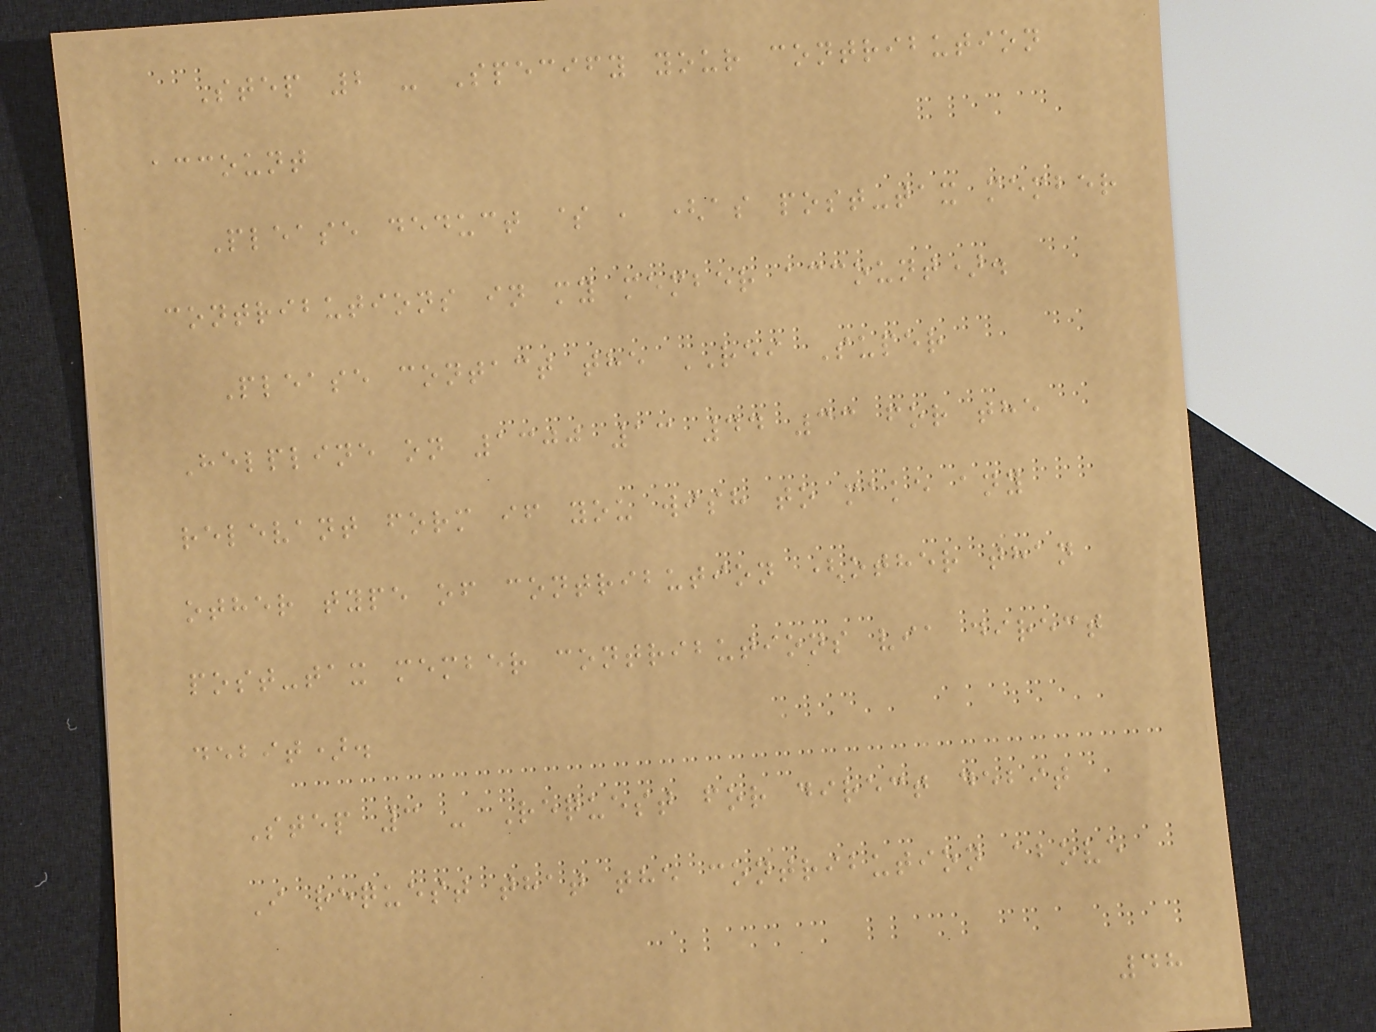Step 2 - Specify your contribution
account
Please deduct $ , (as post-tax member
contributions in my member account).
Please contact the REI Super
Helpline on 1300 13 44 33 for the
relevant form if you wish to make any
other type of contribution (other than
post-tax member contributions via direct
debit).
Step 3 - Request for direct debit
I request that the contribution above
48
